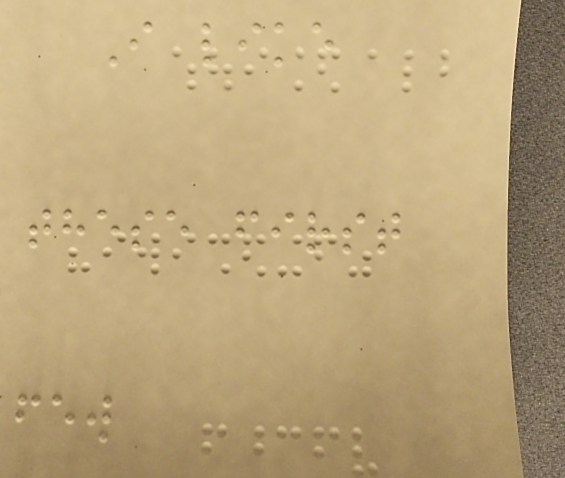I like
these first
few
